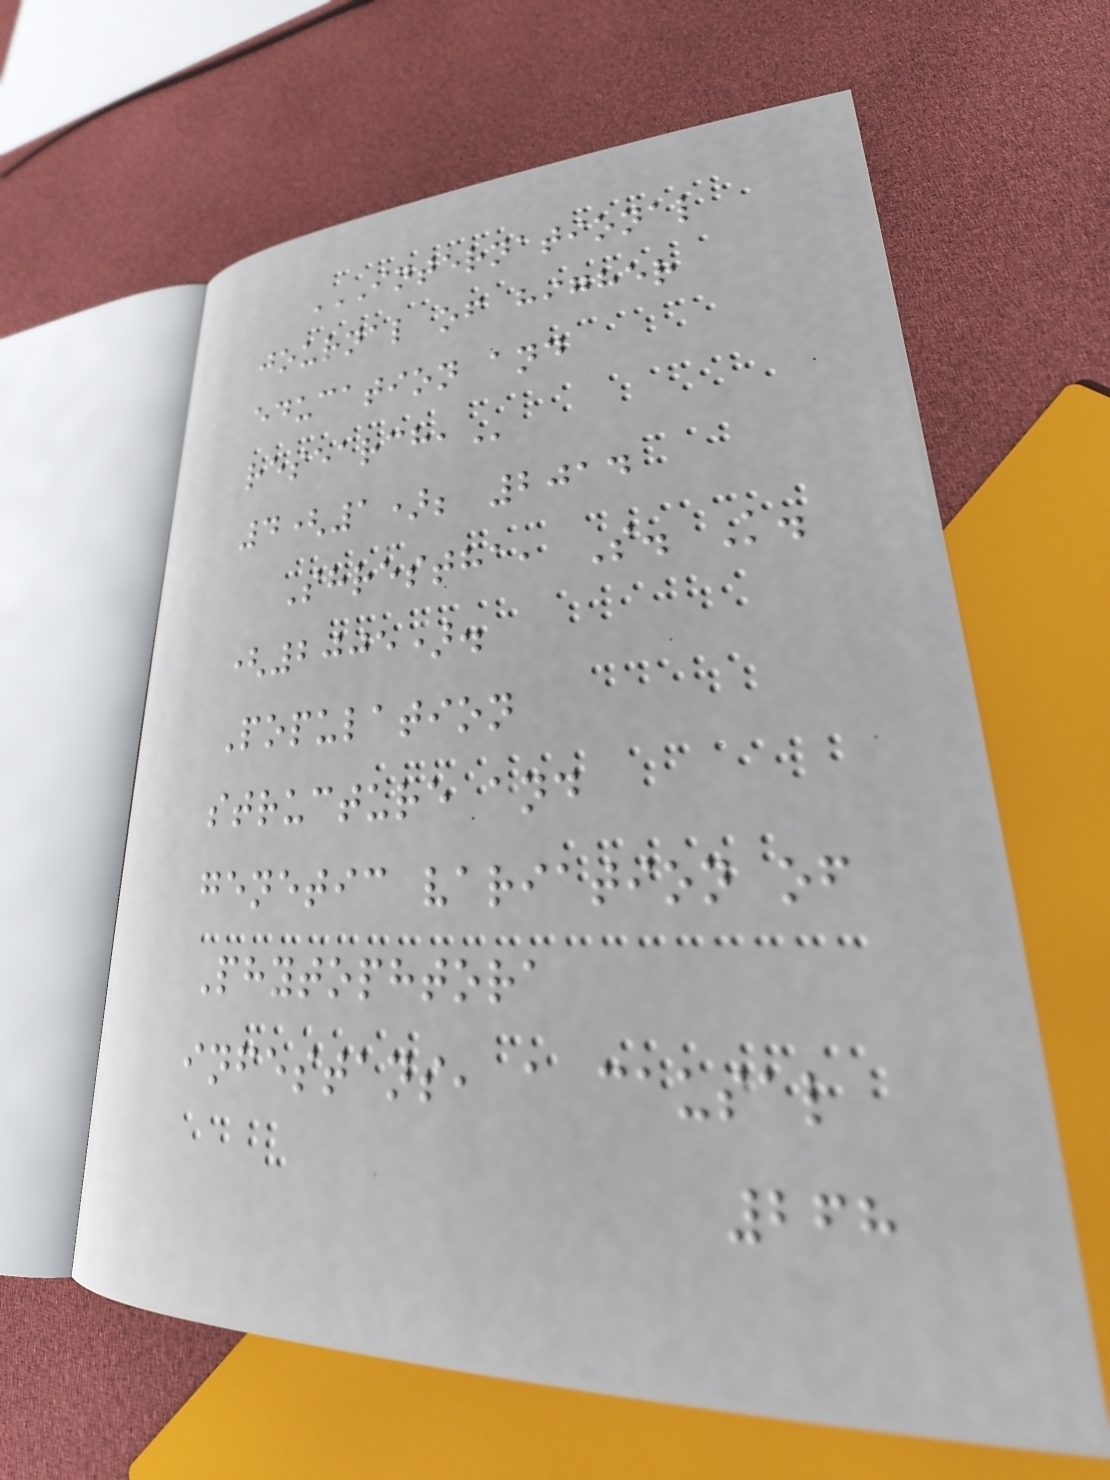INTERNATIONAL
JOURNAL OF HIGHER
EDUCATION AND
RESEARCH,
4(1); 2014
Shrestha, S. K.
(2005).
Population
structure and
genetic variation of
Phytophtora
infestans, a causal
268
